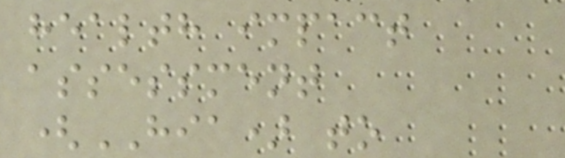health impact
assessment
(HIA) to
